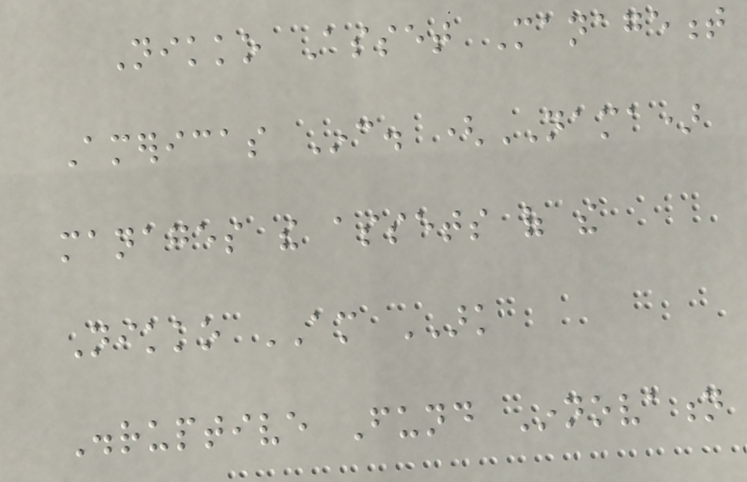Nikko Asset Management
Americas Inc. (NAMA)
manages the assets of the
Nikko AM ARK
Disruptive Fund Innovation
